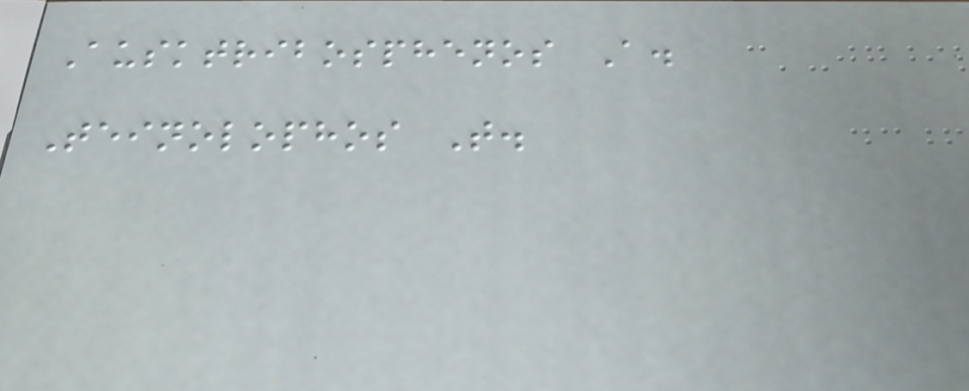Ausktribosphenos A.
Teinolophos T.
